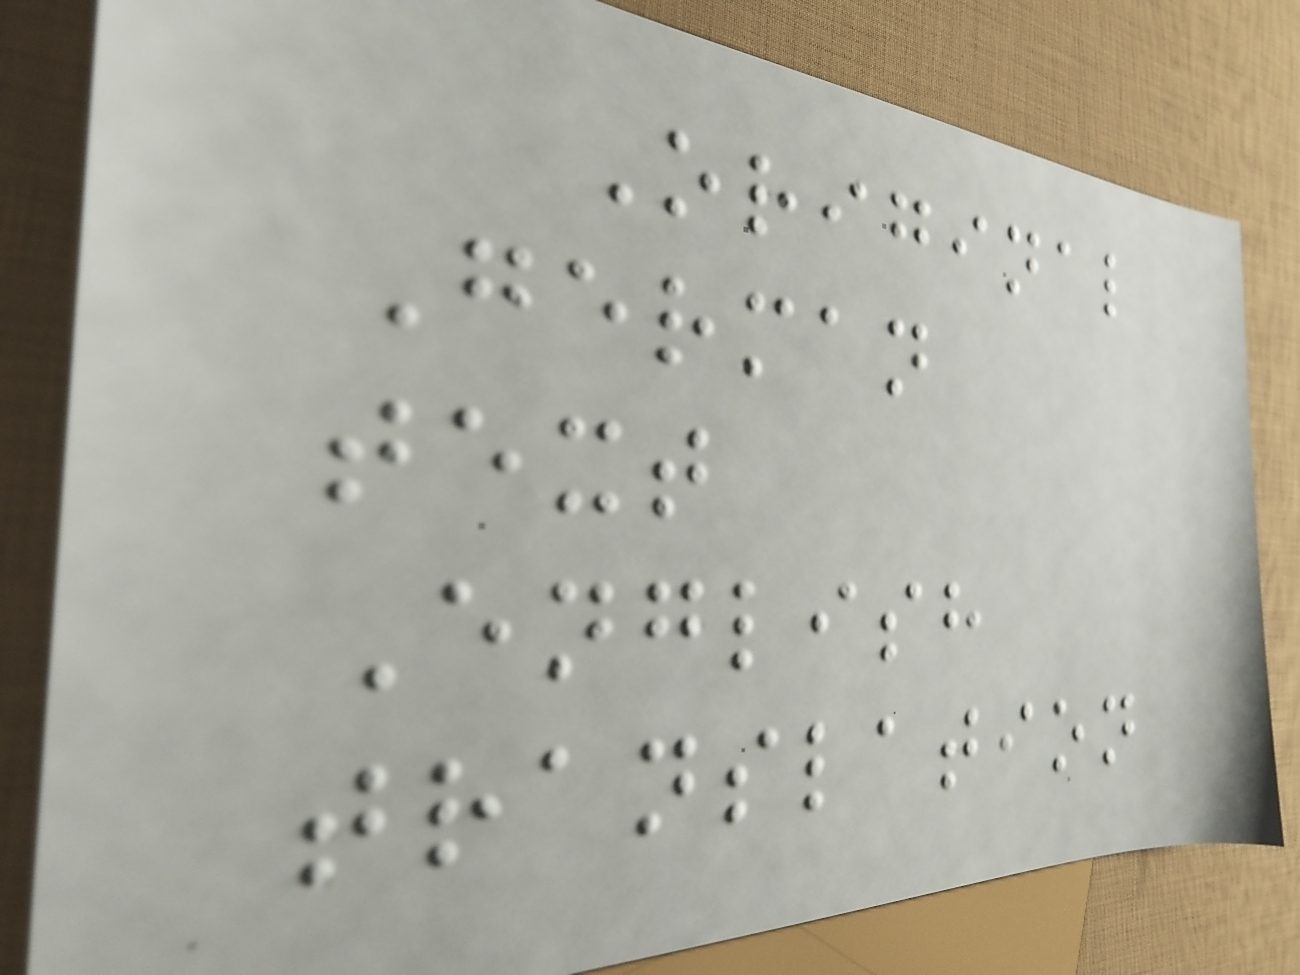Original
German
text
English
translation
